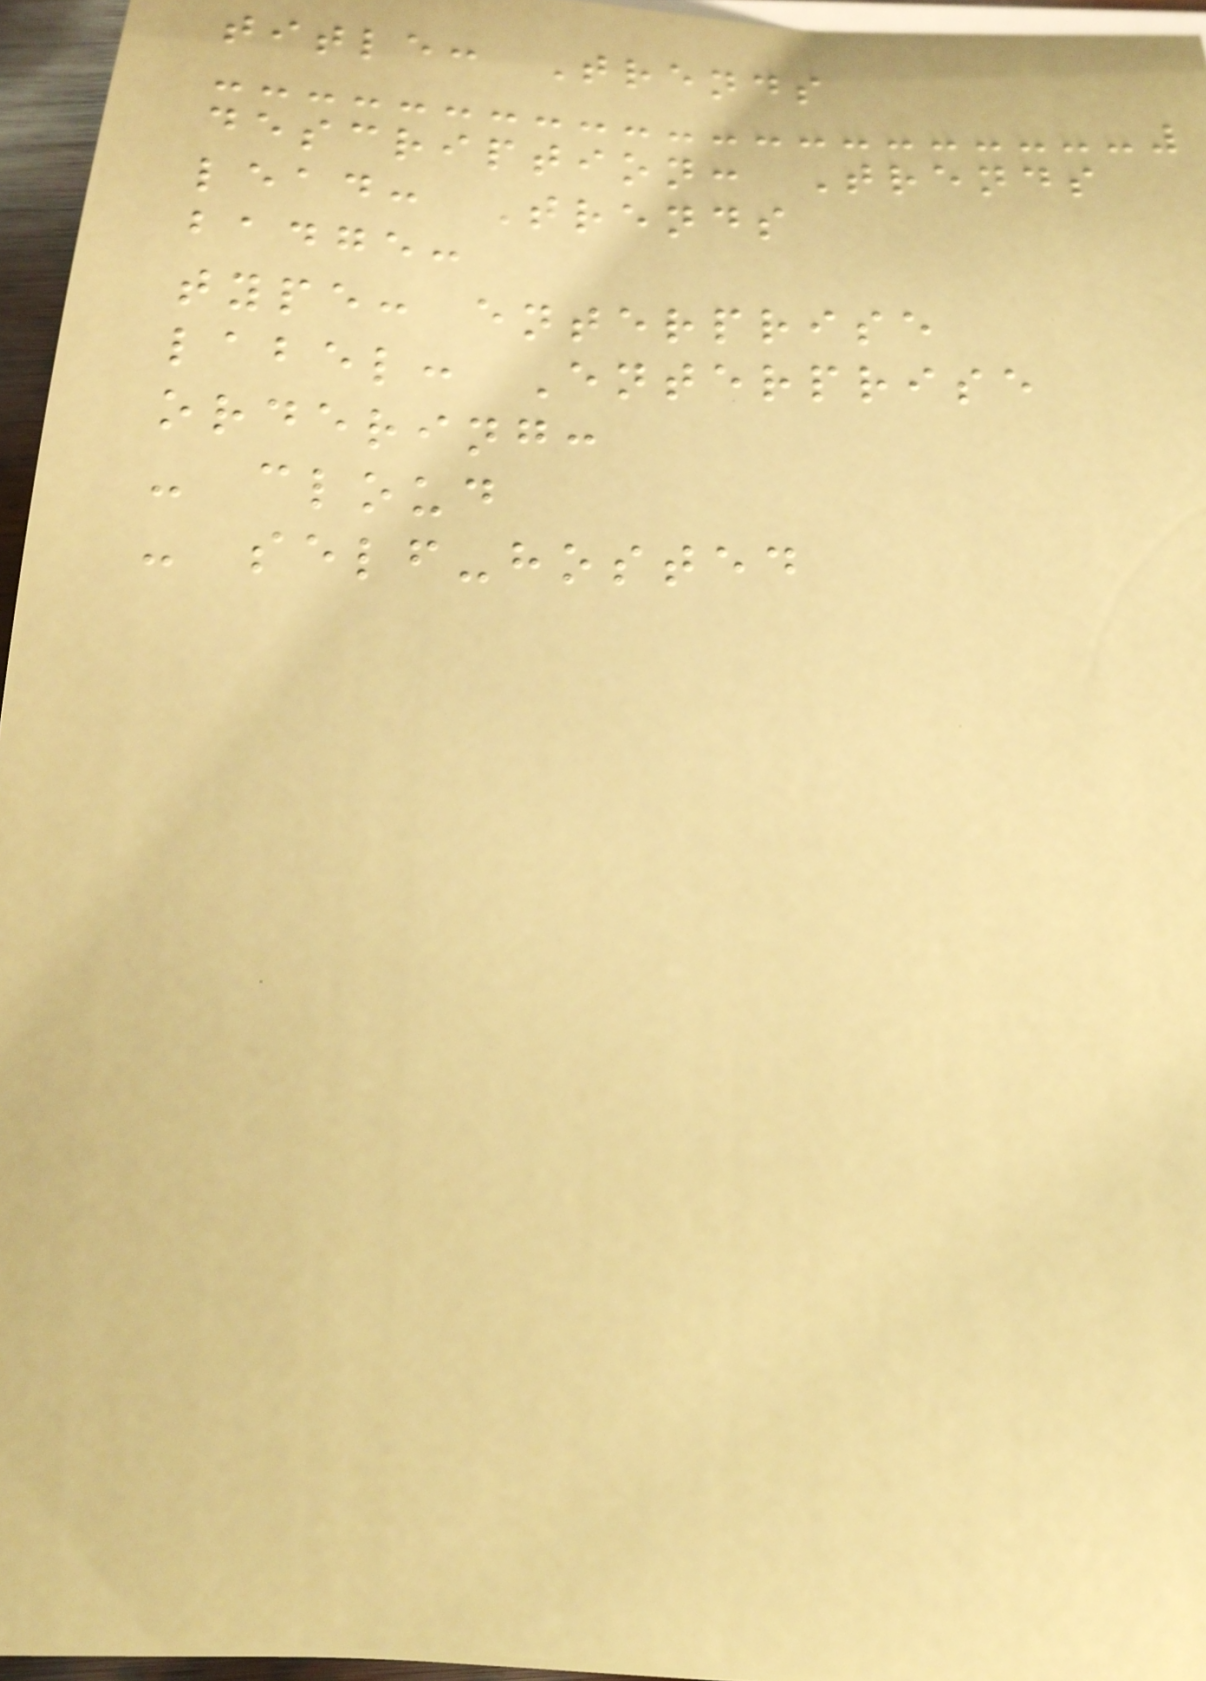title: Trends
description: Trends
lead: Trends
badge:
type: enterprise
label: Enterprise
ordering:
- cloud
- self-hosted
